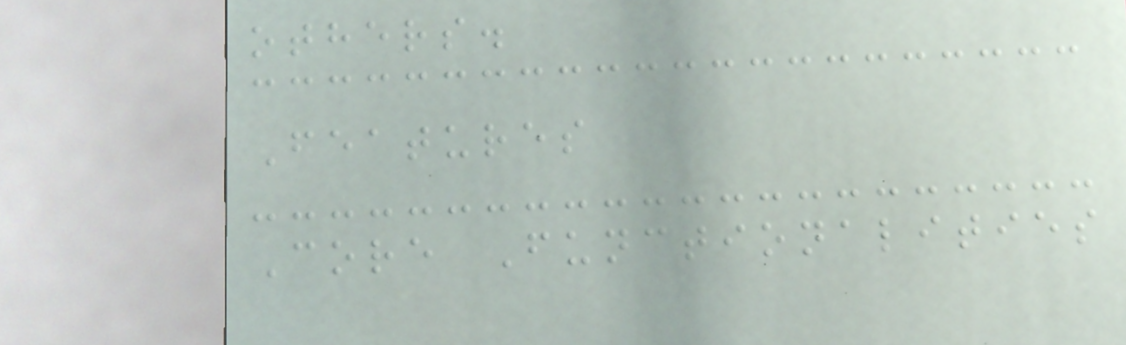others.
Features
Core Functionalities
